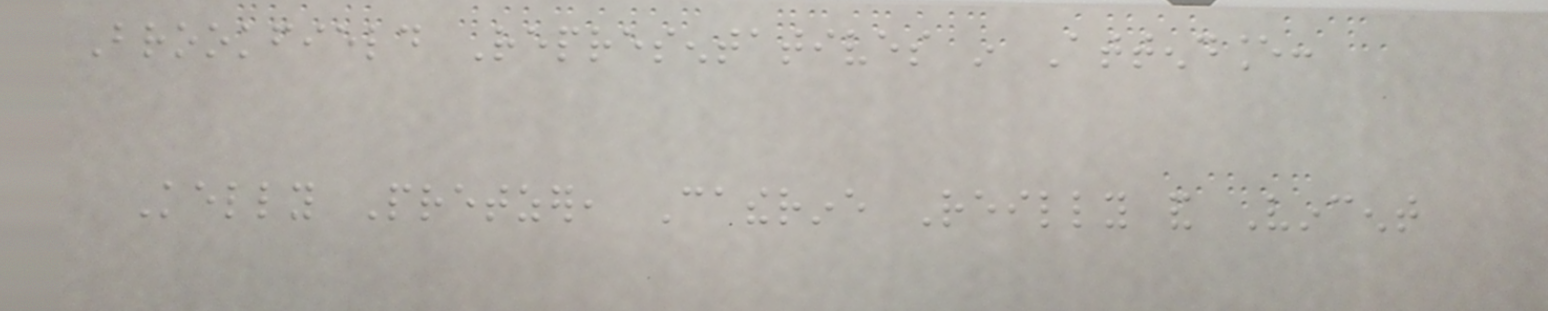Brookfield Representatives in Attendance:
Kelly Pretzer, Catherine Reilly and Vincent
